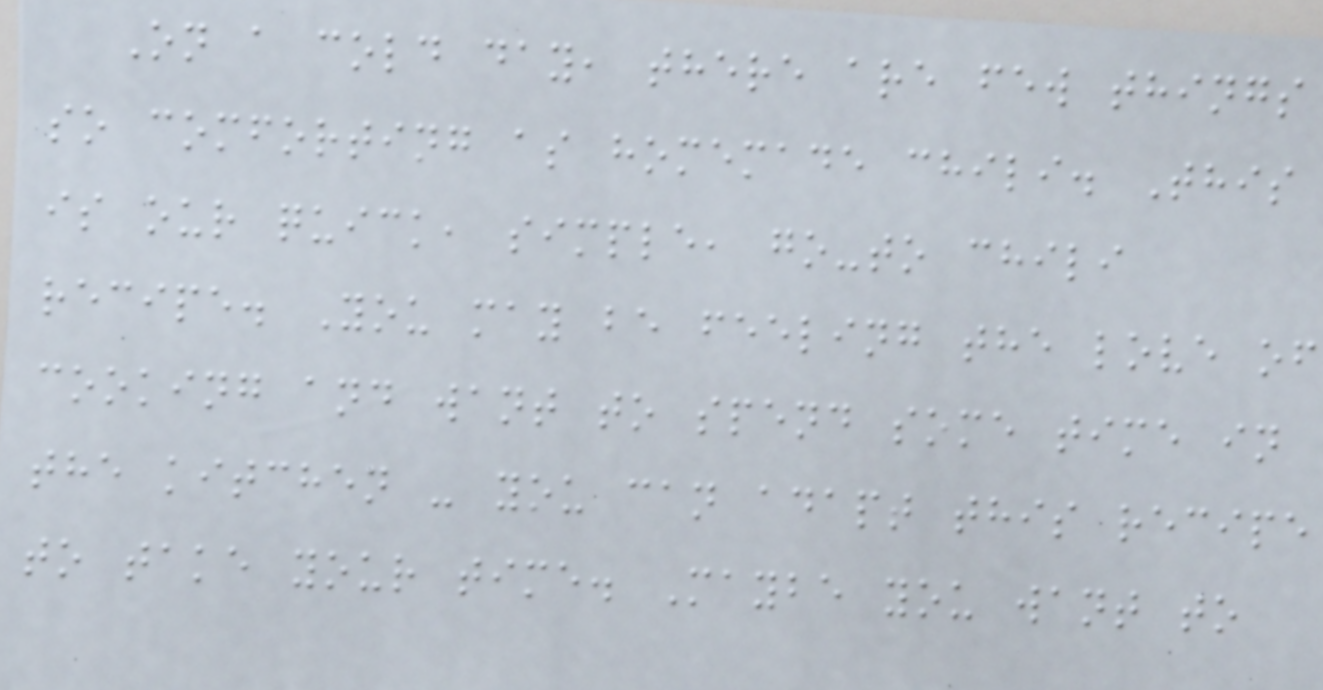On a cold day, there are few things
so comforting as homemade chili. This
is our quick, simple, go-to chili
recipe. You may be feeling the love of
cooking and want to spend some time in
the kitchen - you can adapt this recipe
to take your time. Maybe you want to
